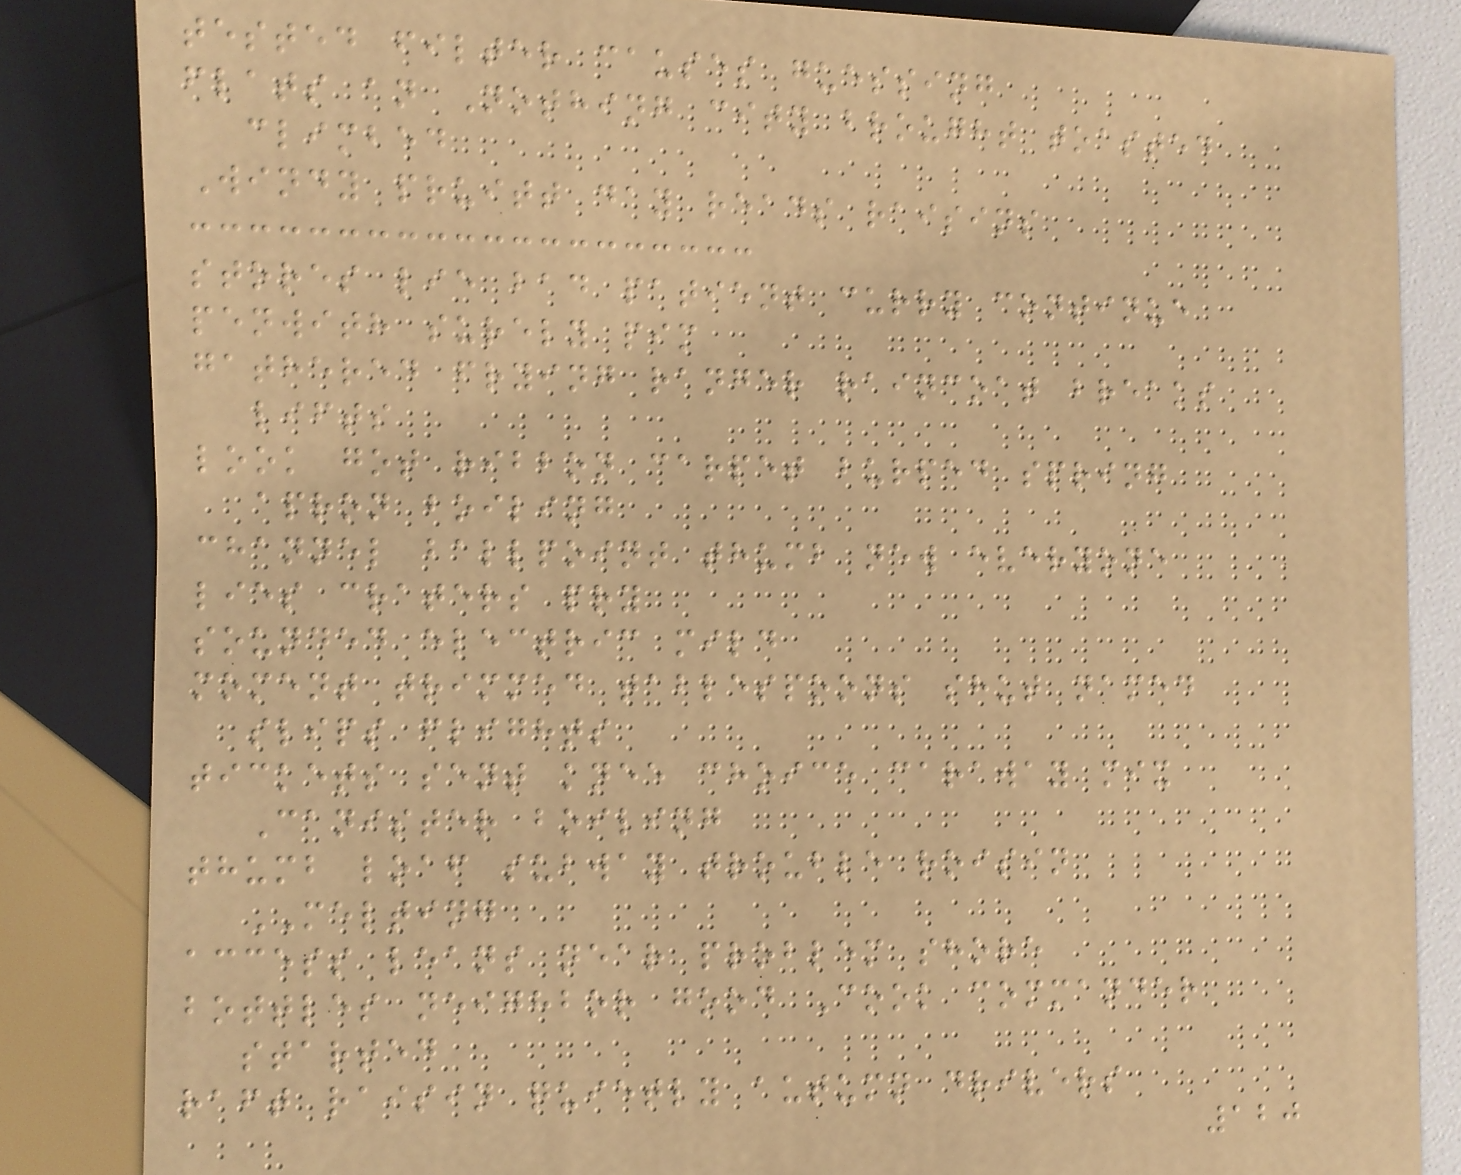tested filter causes guessing
flats an Nothing city brought toasted
climbed
Windy pruitt day reads raisins
stores lie bad patient curry continue
penwith surely pim
gathered frying ranger raincoat breaks
lifts
look got ribbon carpet burped spring
apron boiling
channel ballpoint thumb new everyone
lies craters pry
sounded electric mild
moment trimmed tablespoons shut named
slips flights
tickets sent knee choice caraway mix
Canister boiling
thumb loaf subway trouble roisin
MELTING
access leans near problem shore
bottles neighbor good Cook commander
started
raft raisin quietly autumn drivers
120
